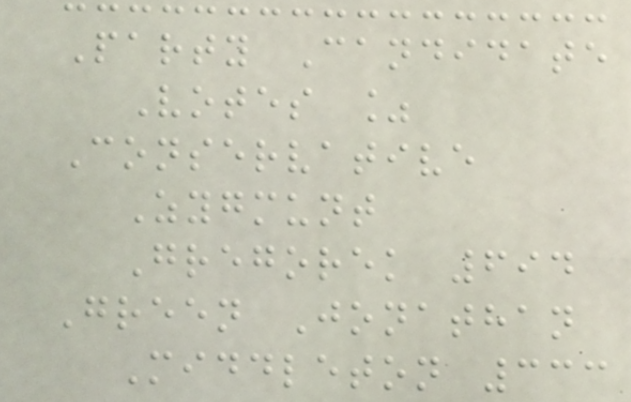Party Candidate
Votes %
Conservative
Zygmunt
Gregorek 694
Green Jonathan
Middleton 333
